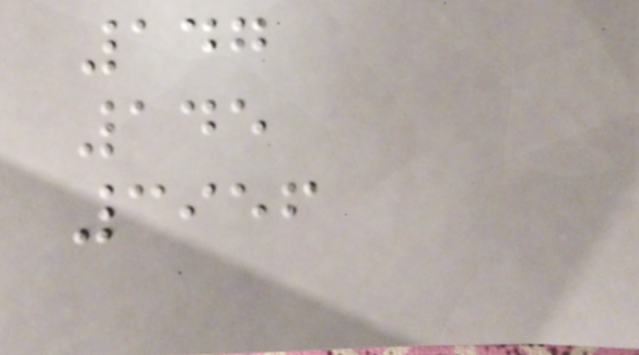147
145
3956
